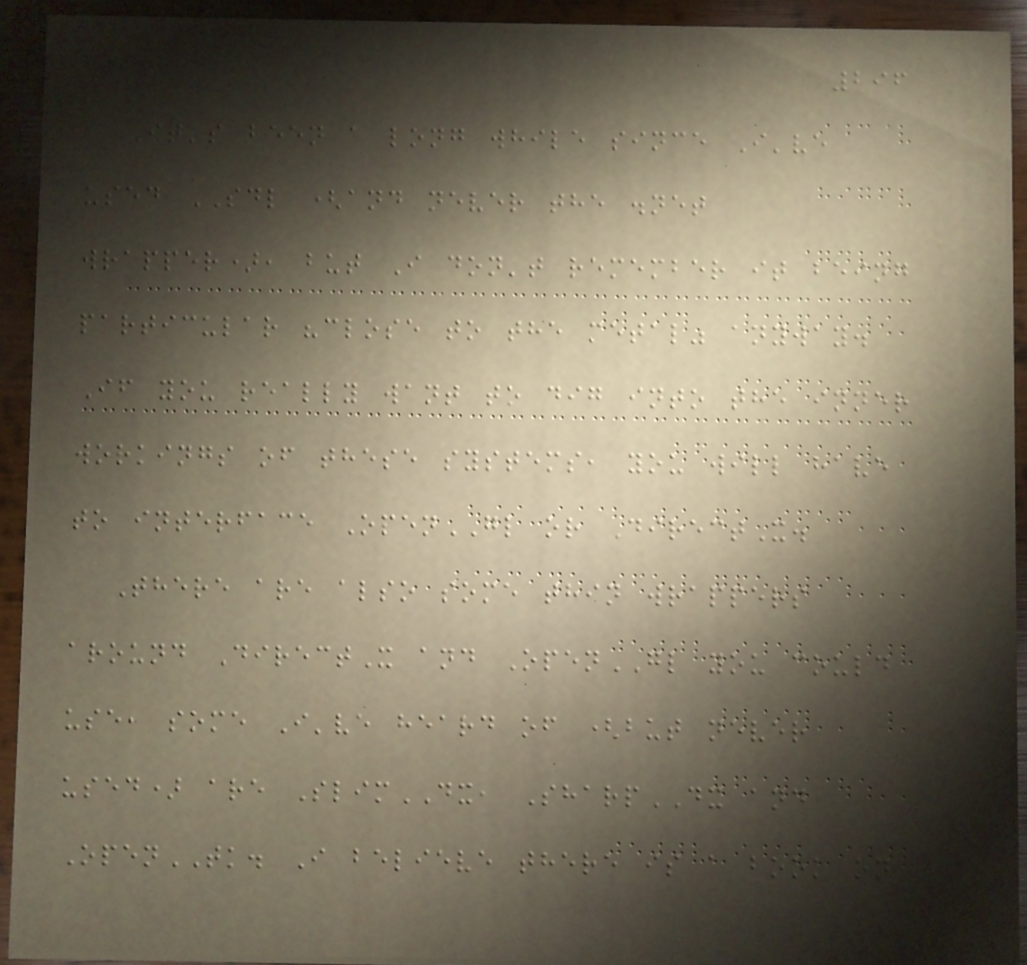296
It's been a long while since I've
used SDL (and never the .net
wrapper), but I don't remember it being
particular "close to the metal" anyway.
If you really want to dig into the inner
workings of these systems, you will have
to interface OpenGL or DirectX.
There are also some thin wrappers
around DirectX and OpenGL you could
use, some I've heard of (but never
used) are SlimDX, SharpDX and
OpenTK. I believe there is a book on
